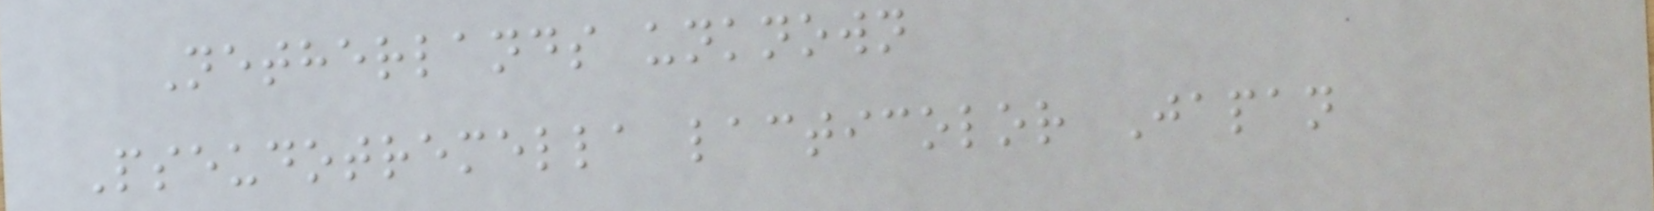Netherlands unknown
Pseudotremella lacticolor Japan
